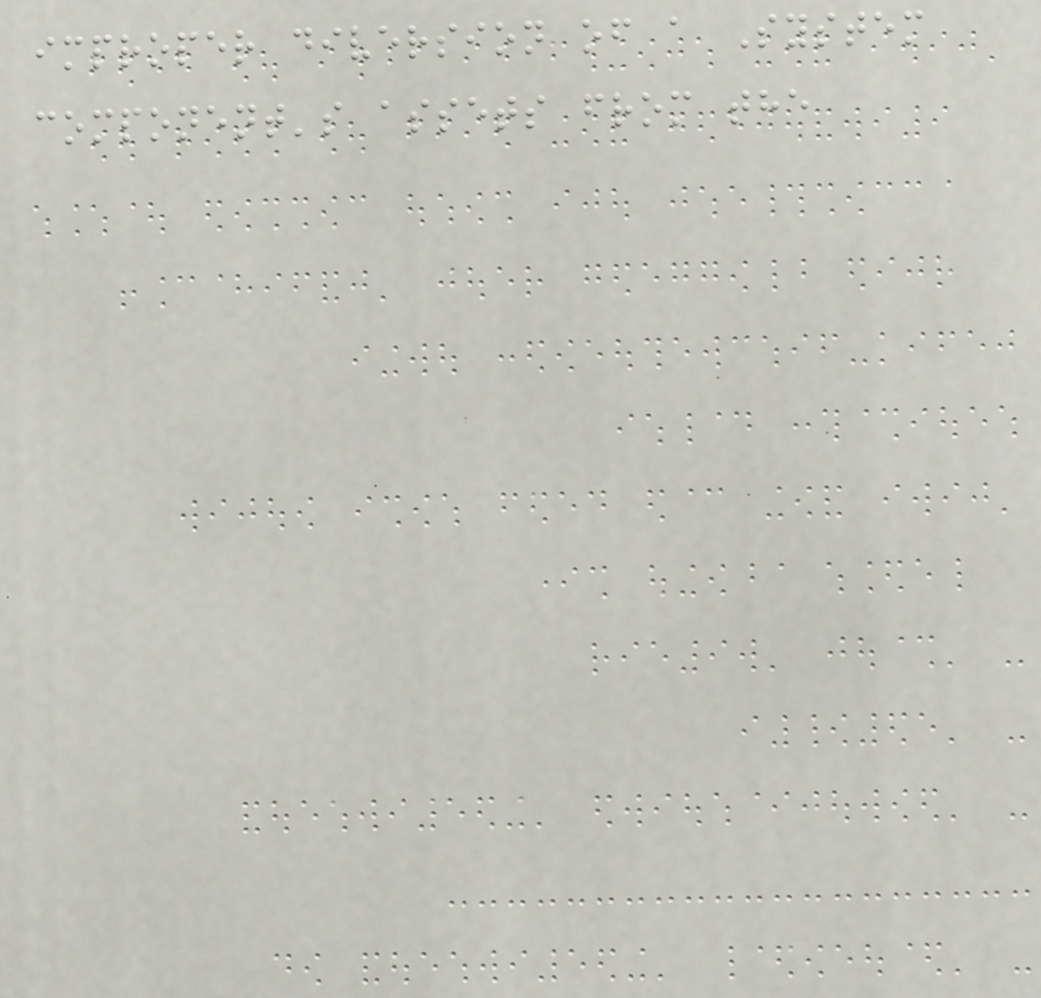improper diversion of a System
component's assets from the
